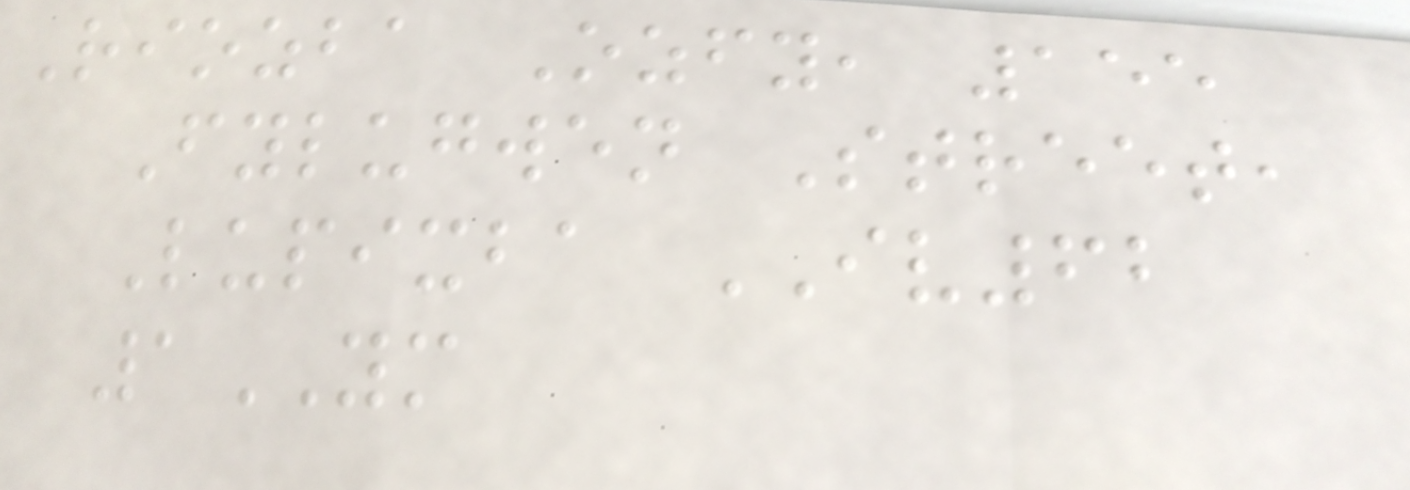Riozba Ozfy, 155
Fylugwen Street,
Lupixba IV62
1YM
